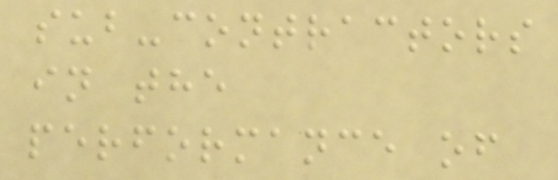sub-contractors
in the
performance of
